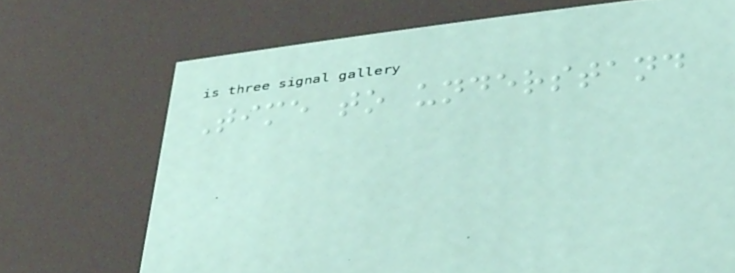Time to understand
